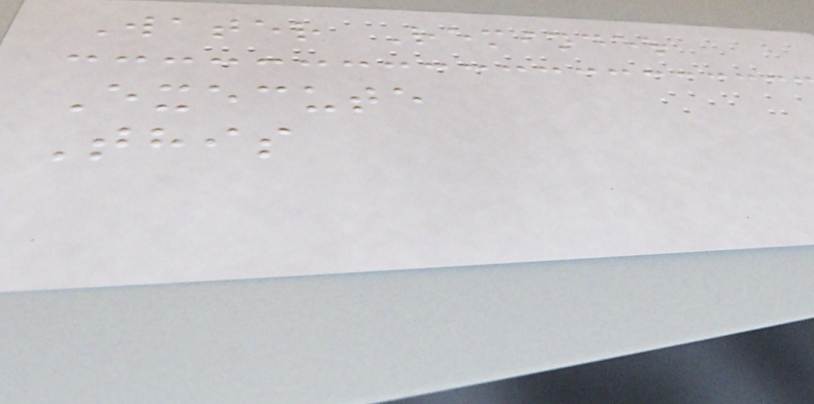Water Reminder
Execute
This
